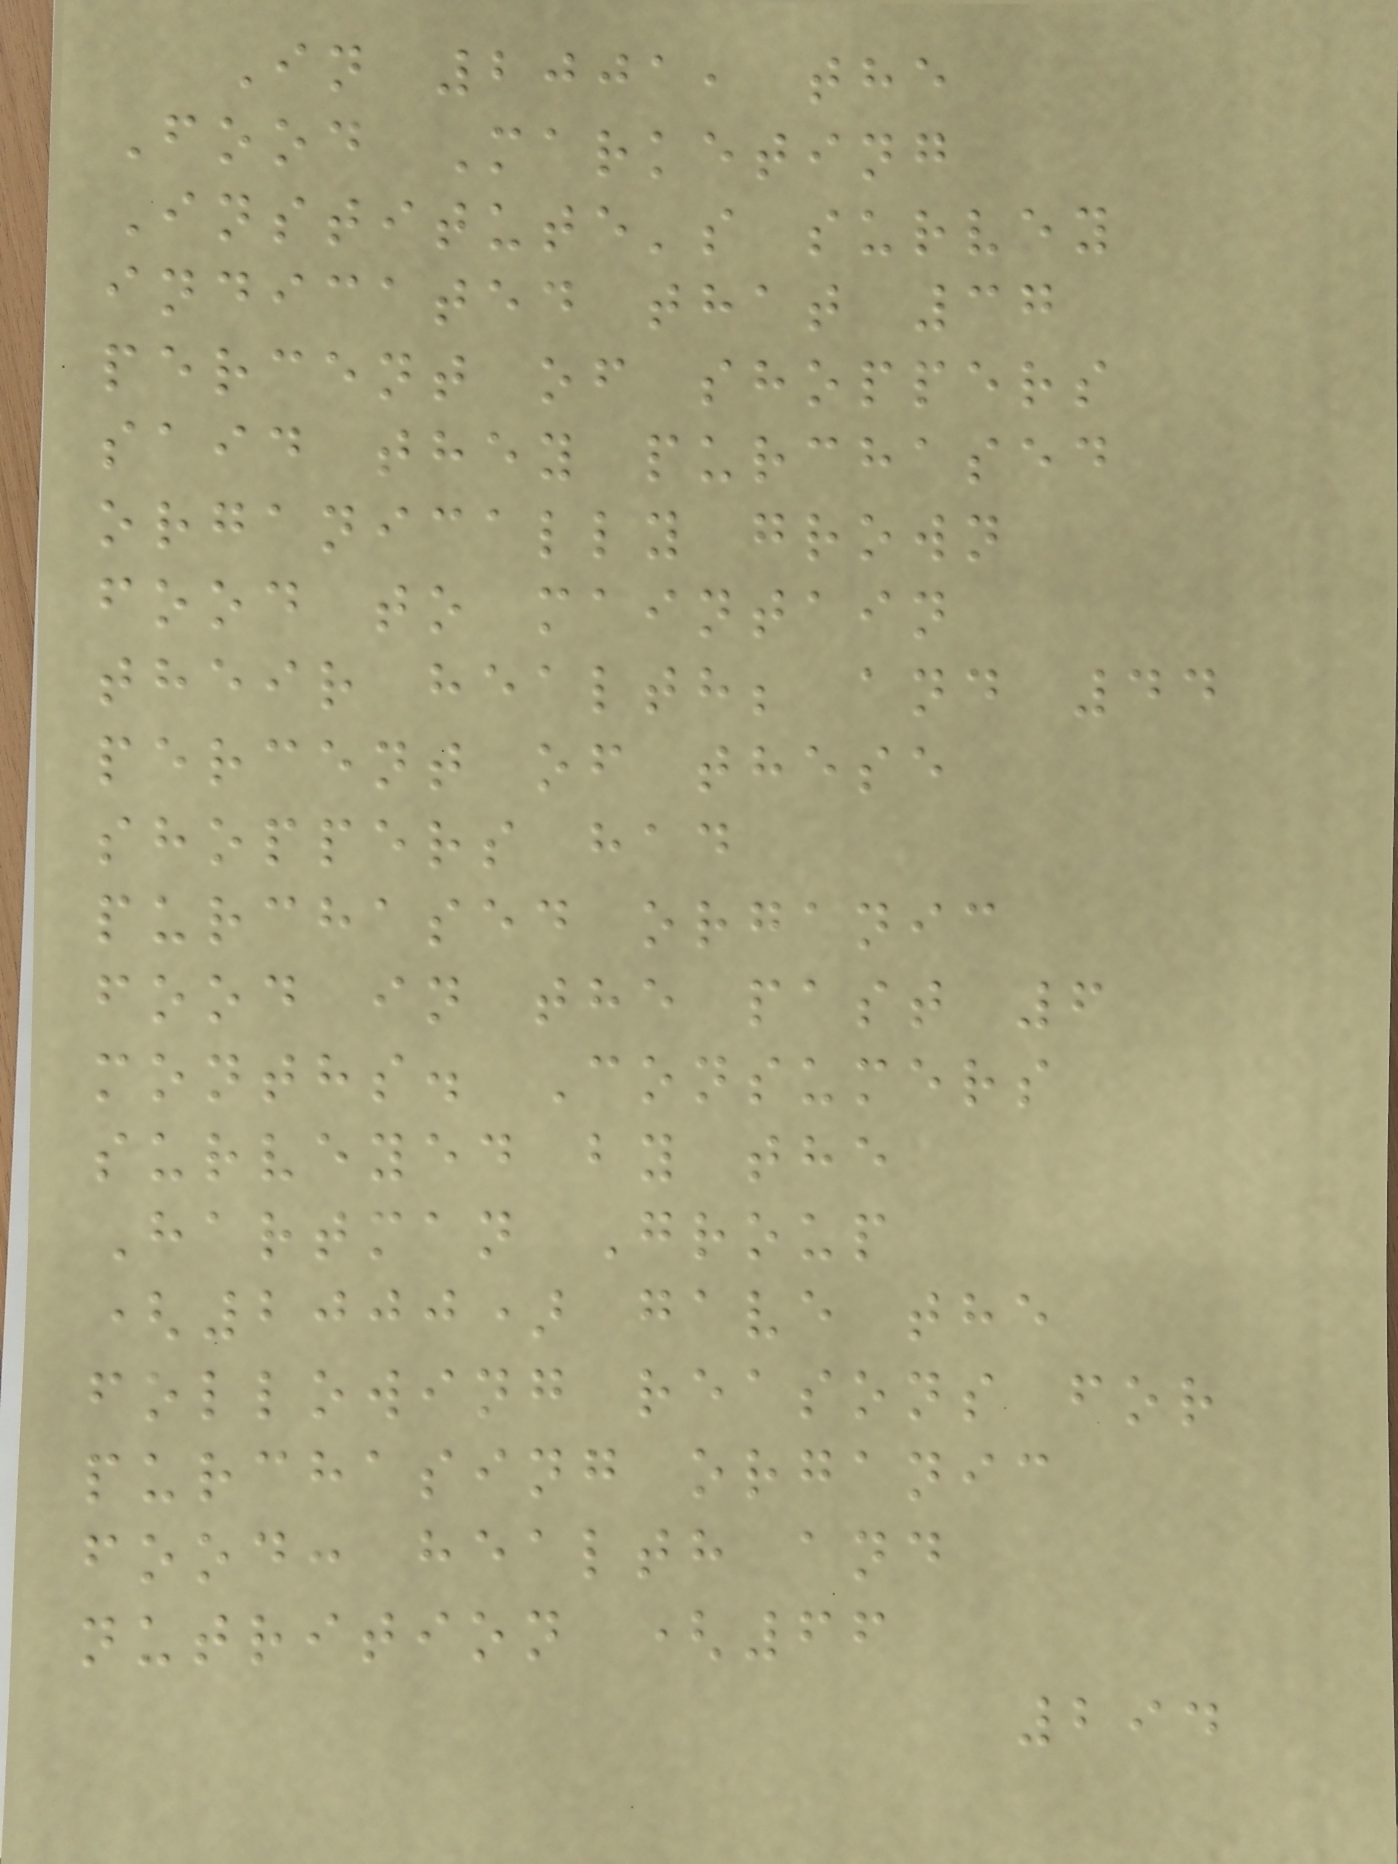In 2001, the
Food Marketing
Institute's survey
indicated that 37
percent of shoppers
said they purchased
organically grown
food to maintain
their health; and 44
percent of these
shoppers had
purchased organic
food in the past 6
months. Consumers
surveyed by the
Hartman Group
(2000) gave the
following reasons for
purchasing organic
food: health and
nutrition (66
294
